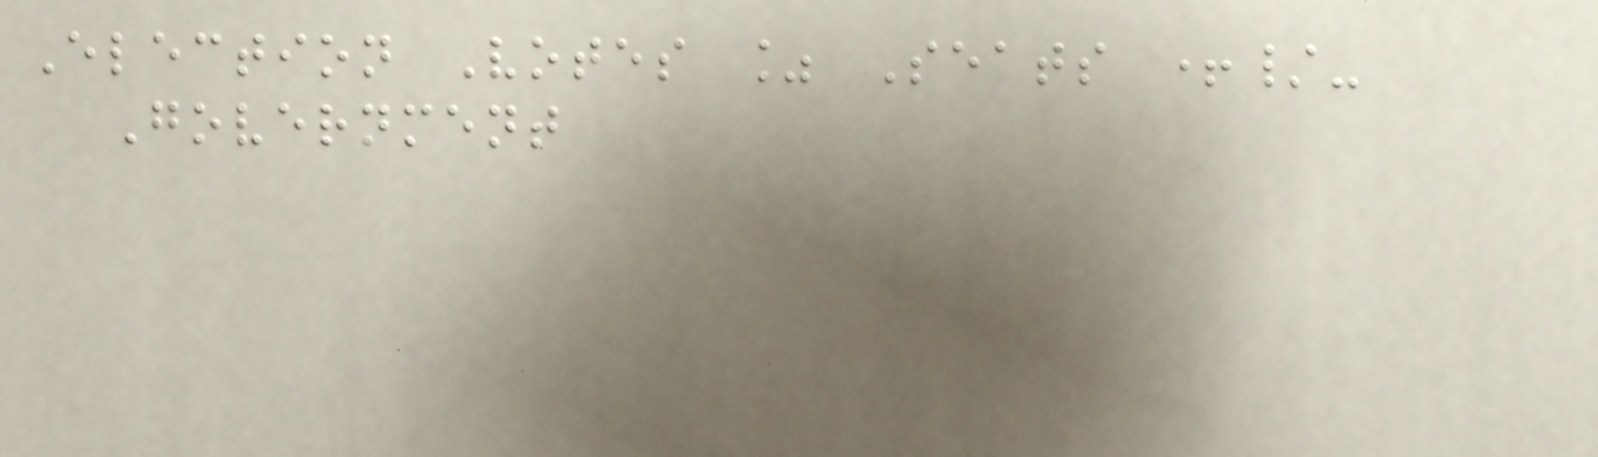Election Votes % Seats +/-
Government
